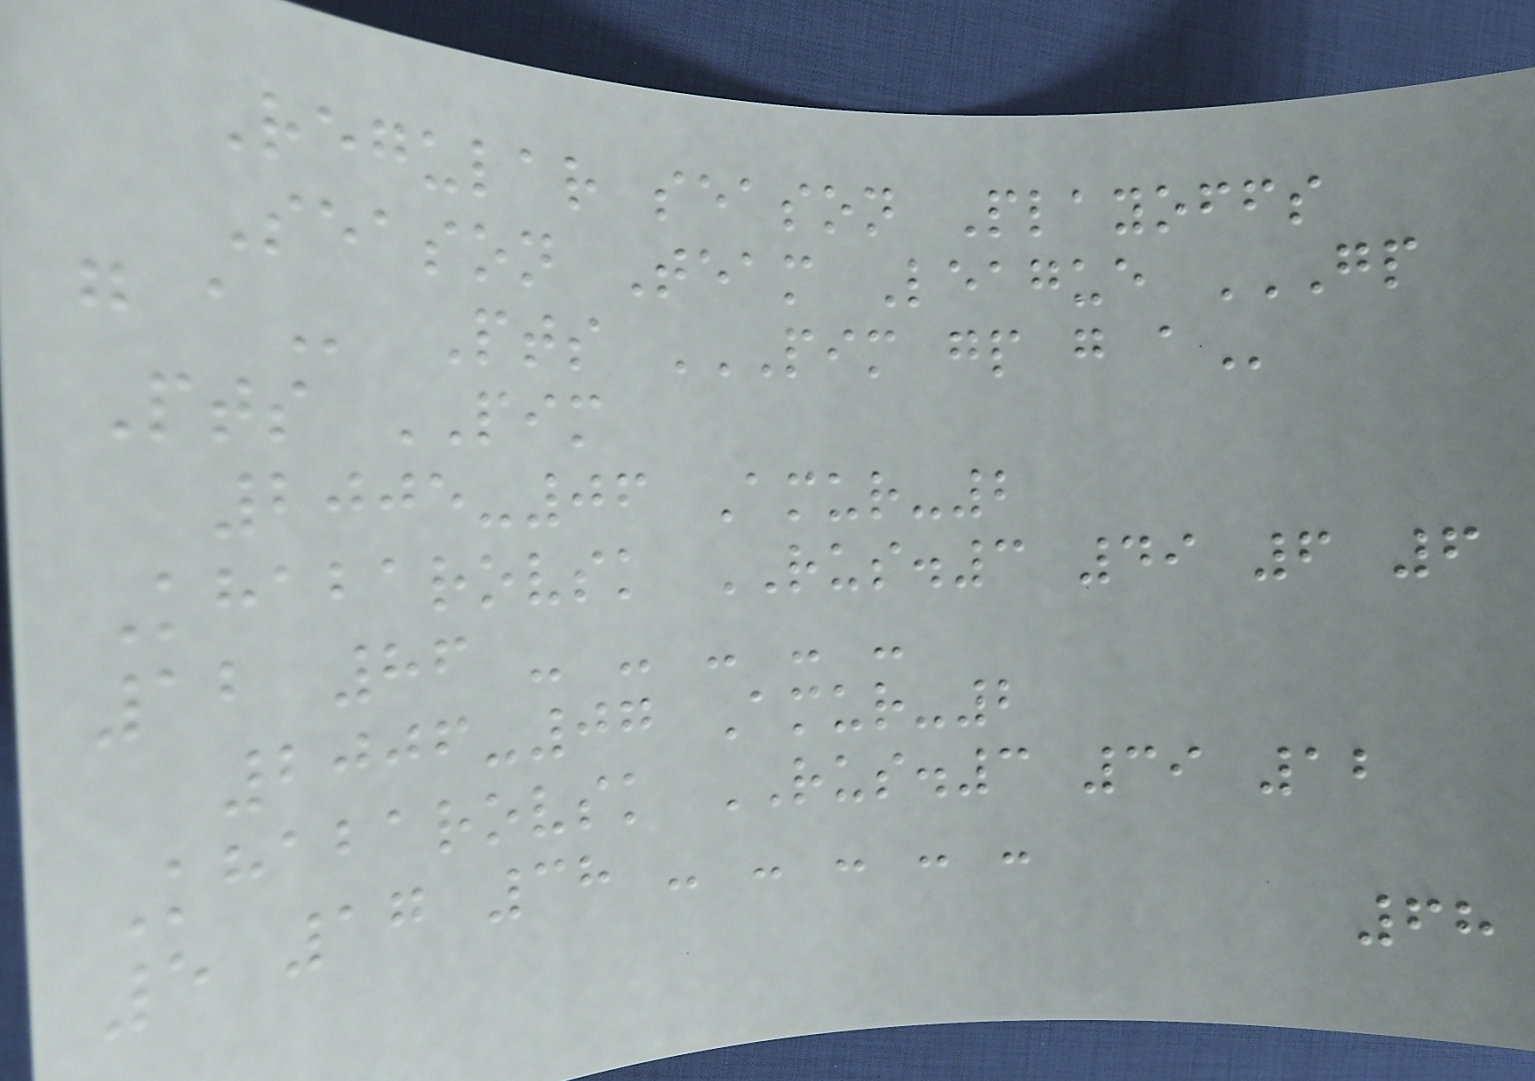Regular season Playoffs
Season Team League GP
G A Pts PIM GP G A
Pts PIM
2005-06 Amur-2
Khabarovsk RUS.3 49 6 6
12 86 - - - - -
2006-07 Amur-2
Khabarovsk RUS.3 39 12
5 17 38 - - - - -
68
